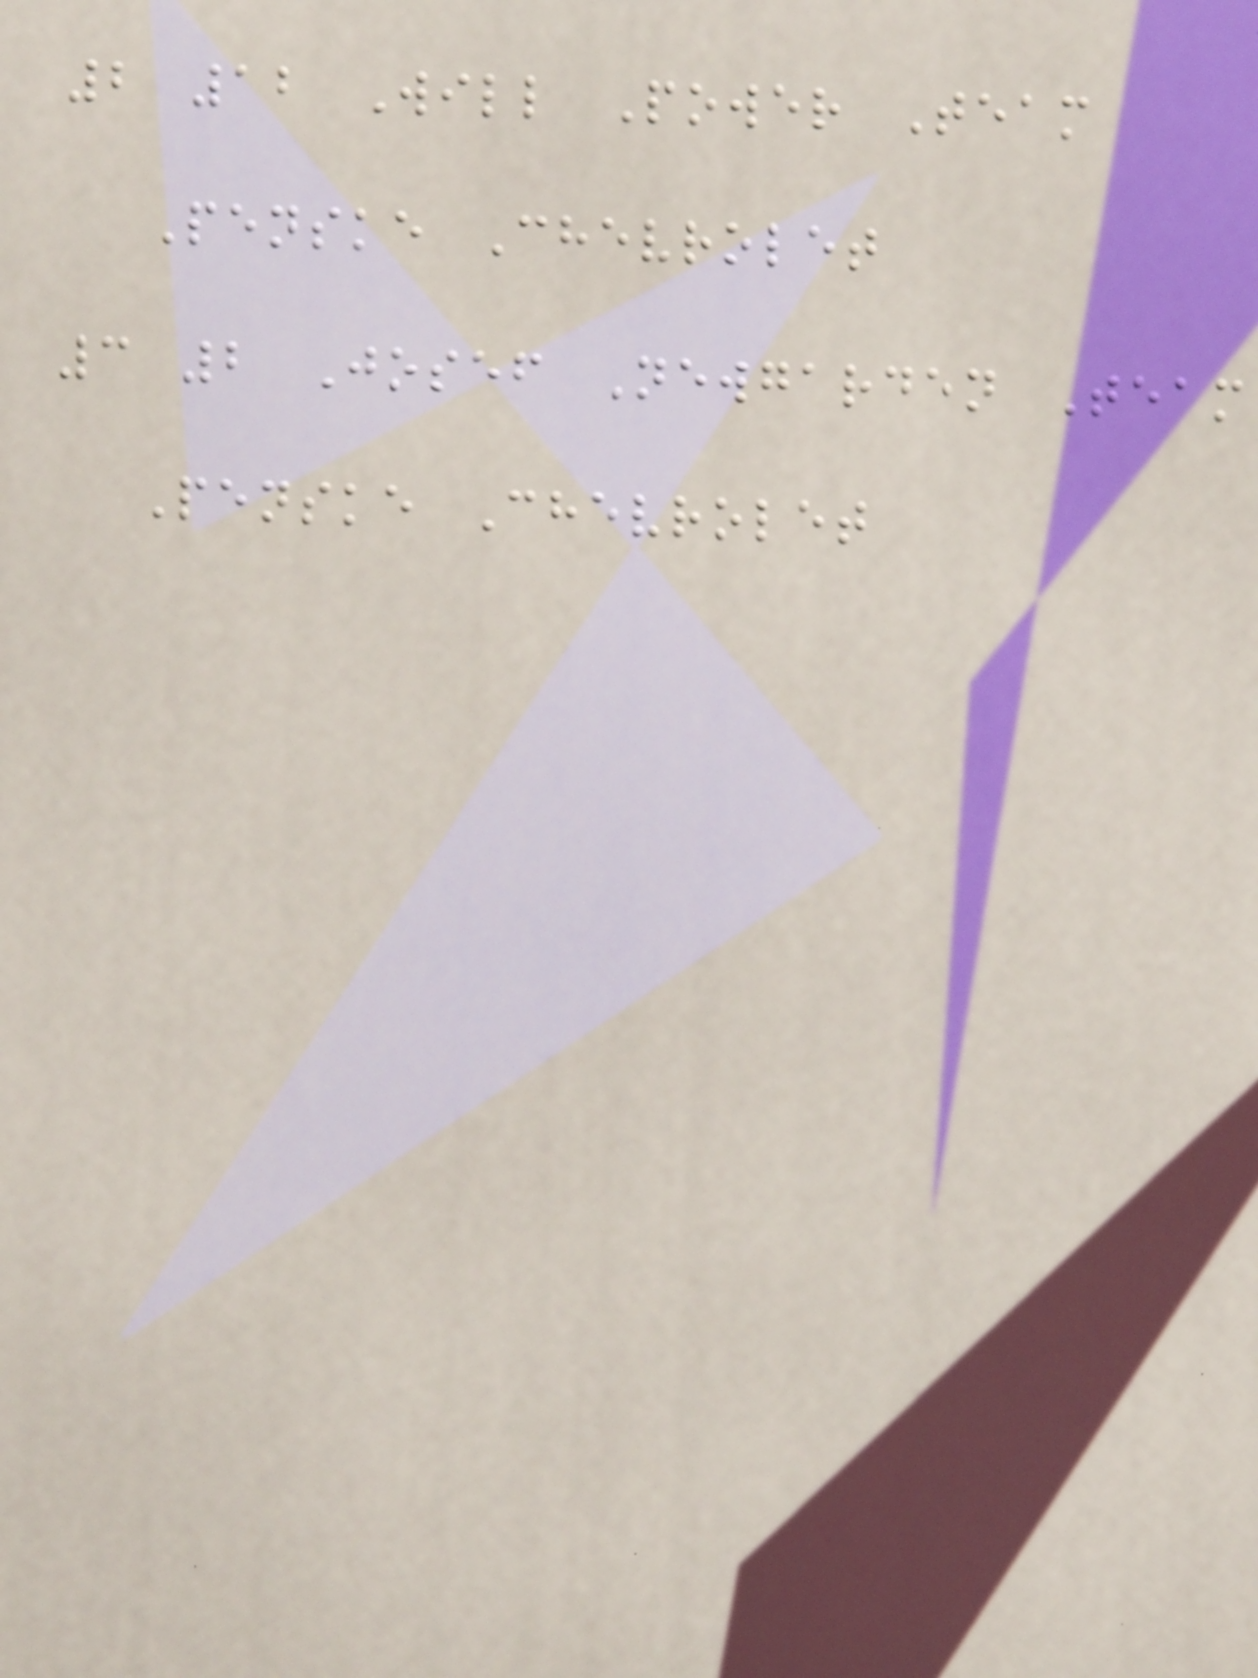2 12 Will Power Team
Penske Chevrolet
3 2 Josef Newgarden Team
Penske Chevrolet
